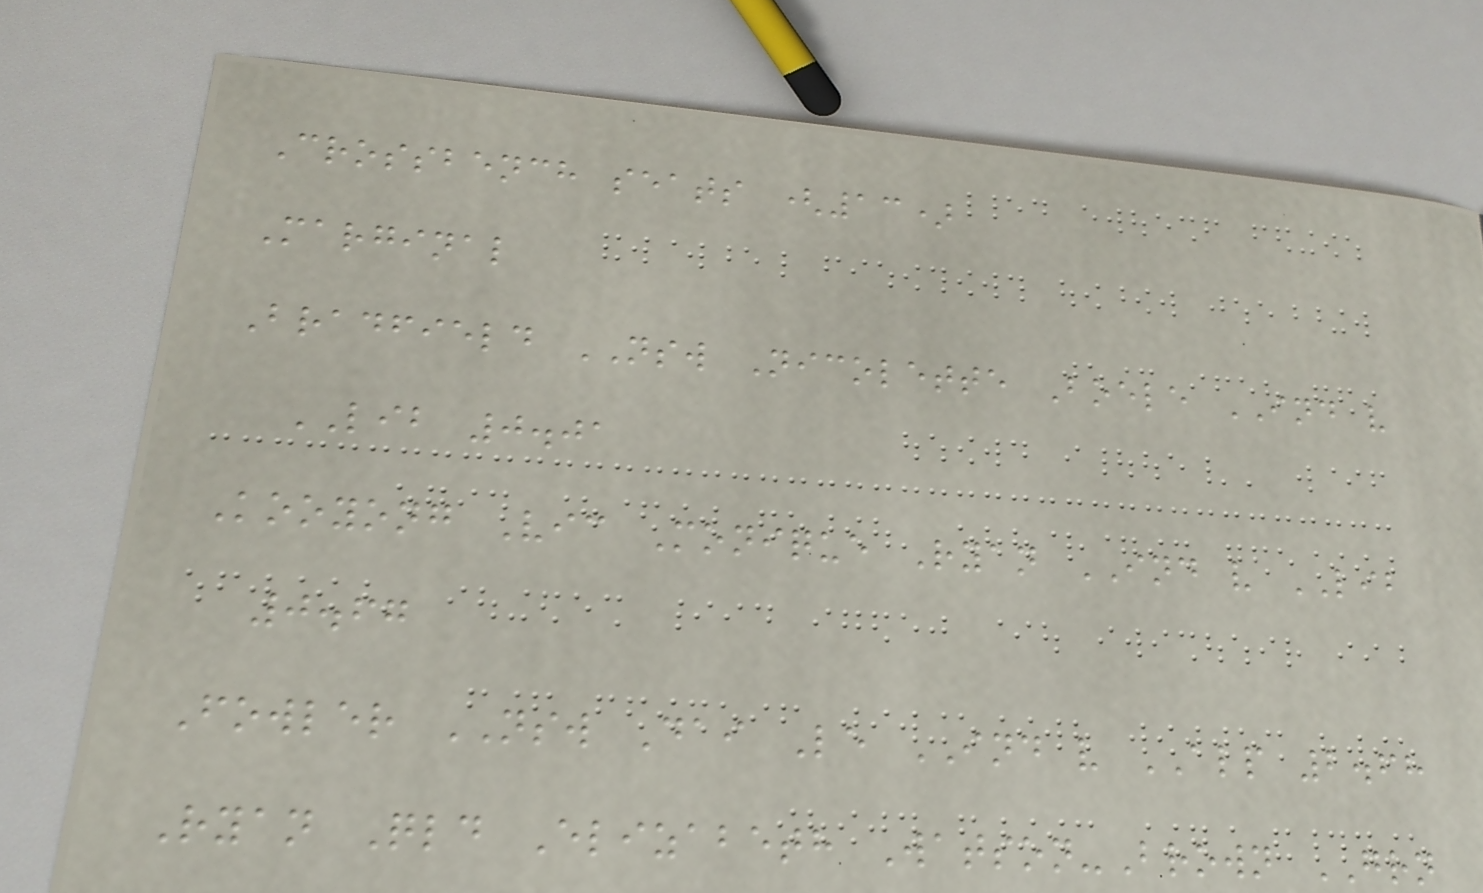Crossbench seats (13)
Marginal
Bradfield NSW Nicolette Boele IND v
LIB 0.01
Kooyong Vic Monique Ryan IND v LIB
0.67
Fowler NSW Dai Le IND v ALP 2.68
Ryan Qld Elizabeth Watson-Brown GRN
